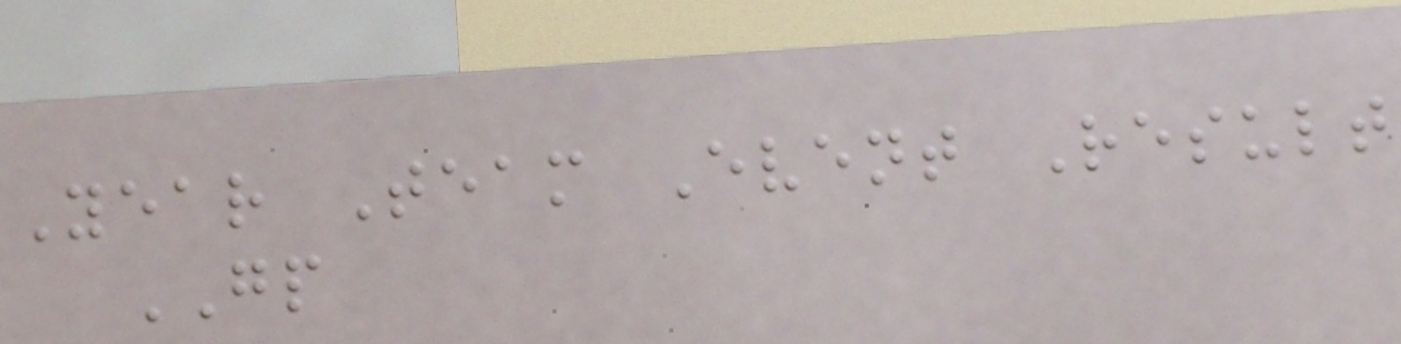Year Team Event Result
GP
